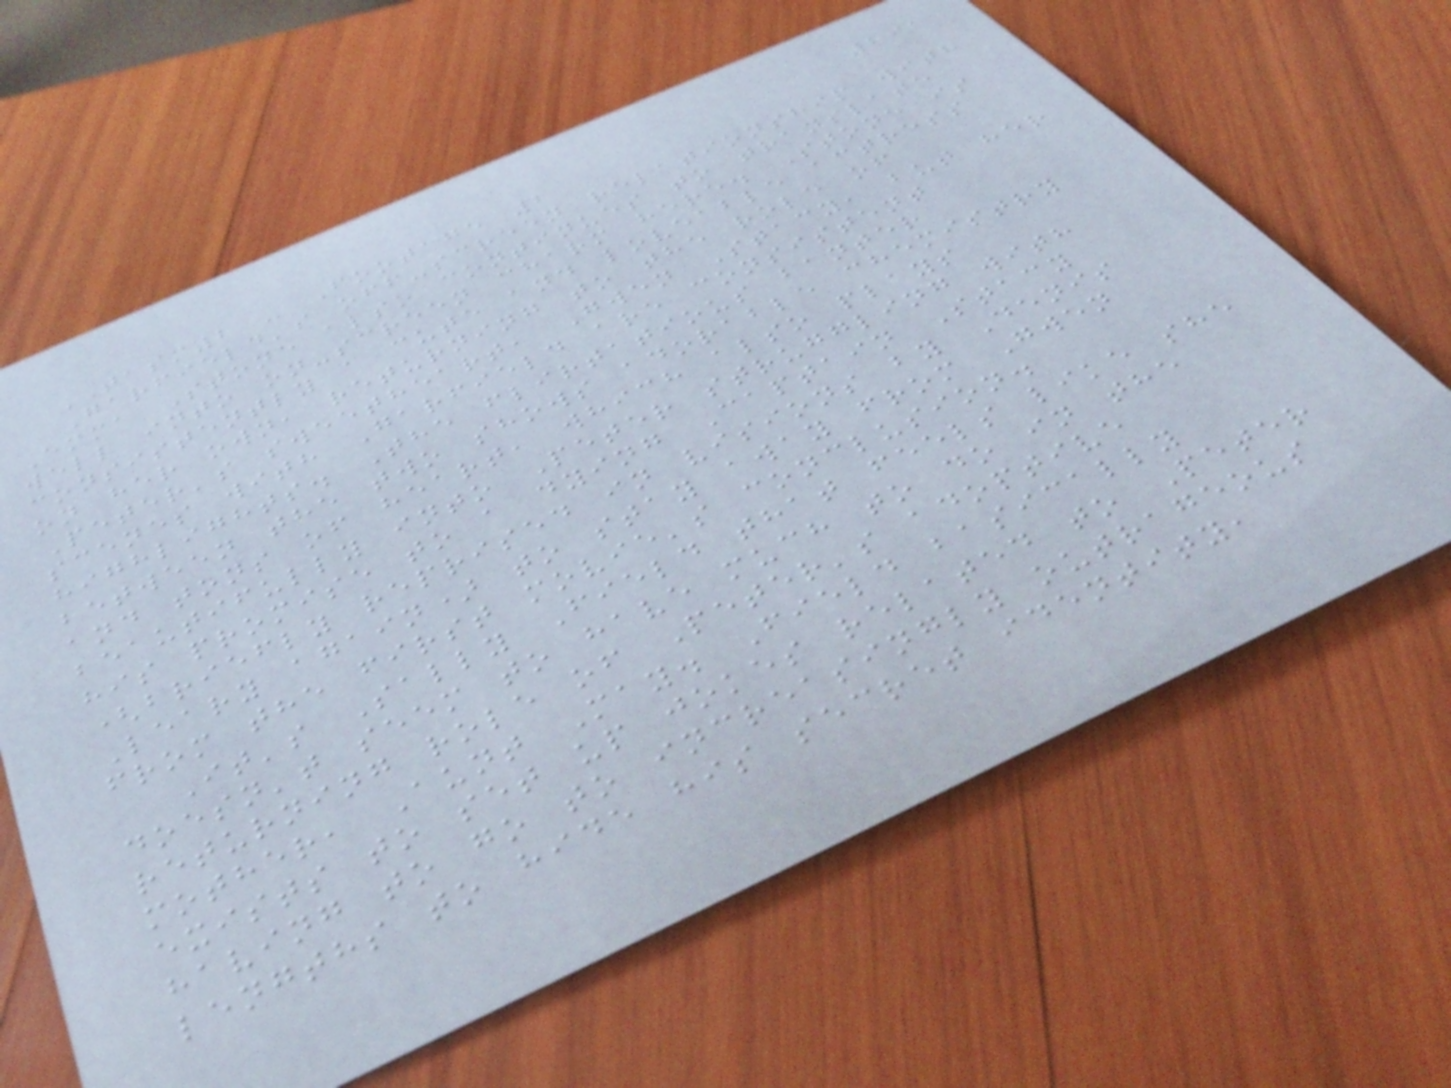291
TASM2 - Footage 2
Garfield's off-screen relationship with
Emma Stone also continues to translate
well into on-screen charm here. Stone is
consistently a cute and loveable actress
on her own, returning to the role of
Peter's sweetheart, Gwen Stacy, but her
scenes with Garfield are consistent
highlights. The flirtatious banter
between the two shows adorable chemistry
and tons of heart, which also plays
beautifully into Peter struggling with
his promise to a dying Captain Stacy
(briefly reprised in visions by Denis
Leary again) to stay away from Gwen
from the first movie's conclusion.
It's Sally Field that feels like she
doesn't seem to have much to do in the
returning role of Peter's adoptive
mother, Aunt May. Field basically
exists to set up jokes related to Peter
having to go to increasingly outrageous
lengths to hide his secret identity,
